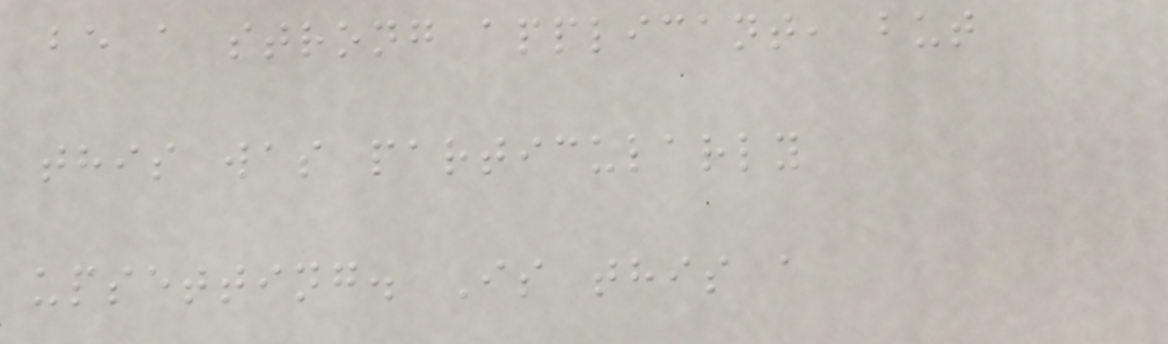be a strong applicant, but
this was particularly
upsetting. Is this a
